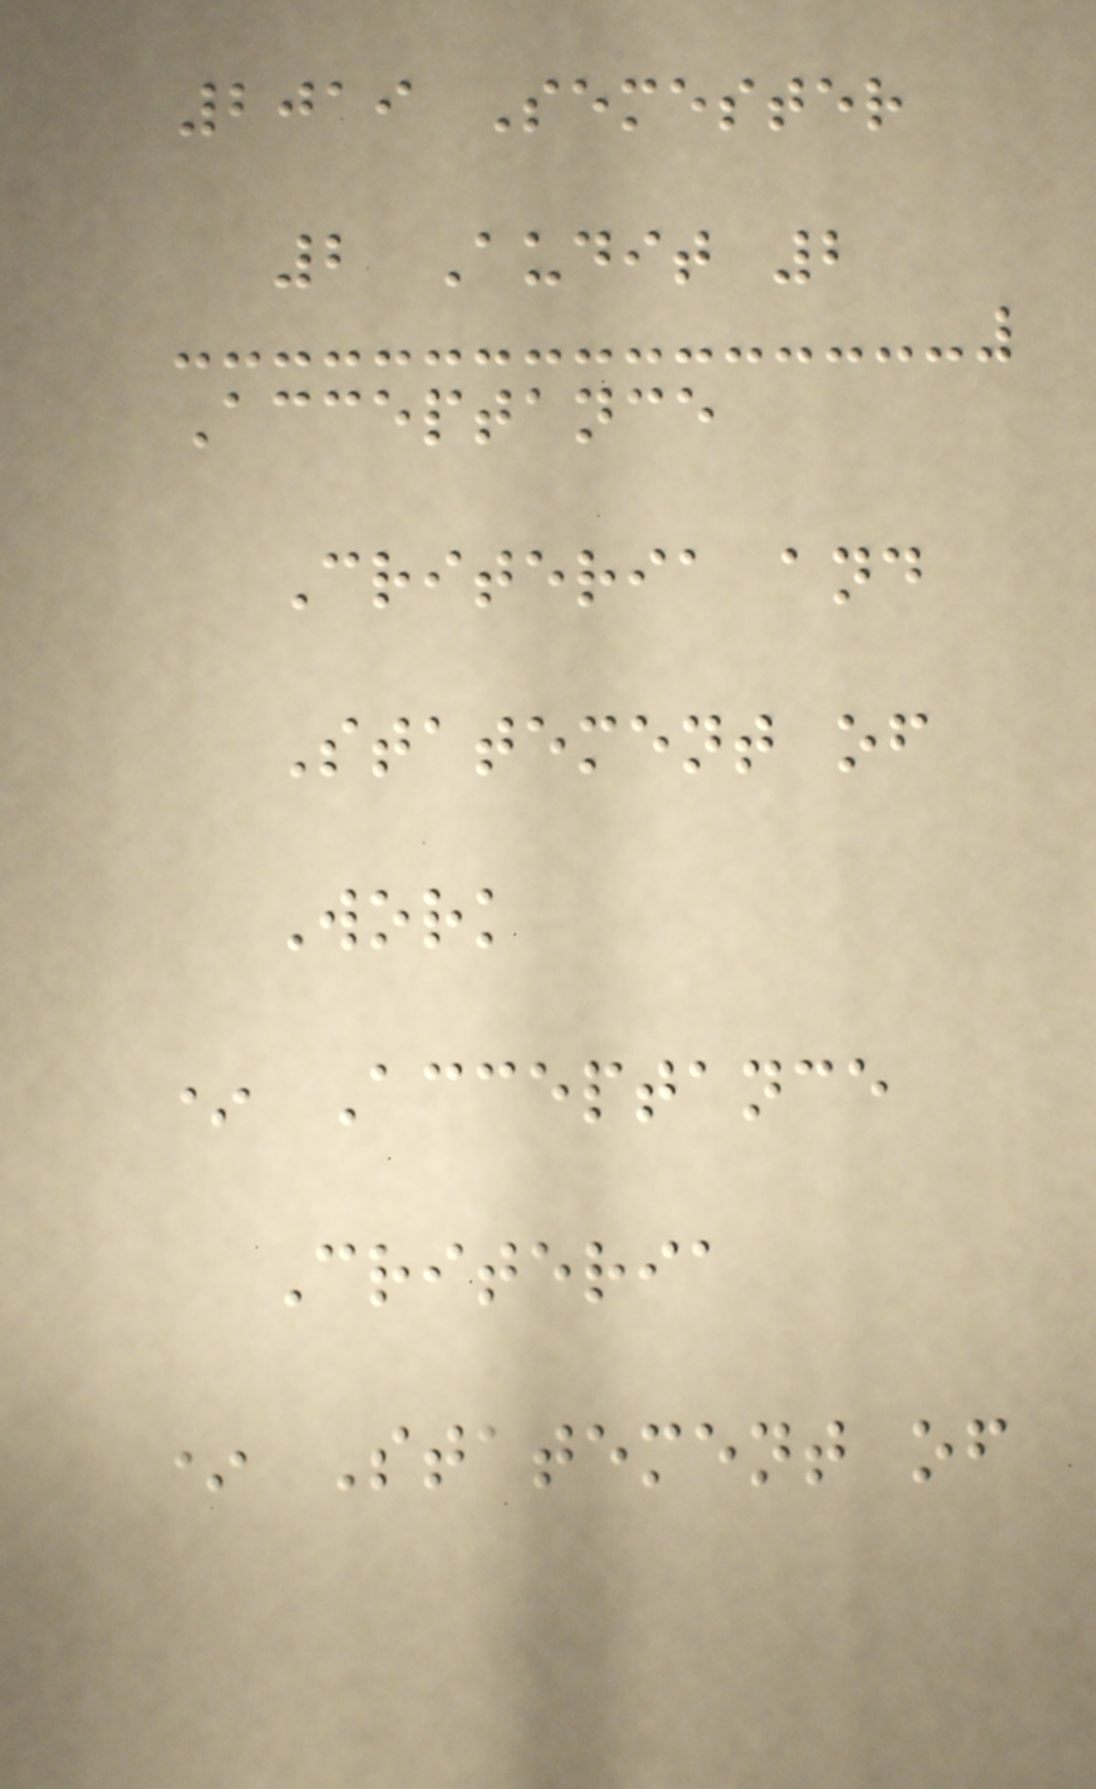2019 Semester
2 Audit 2
Acceptance
Criteria and
Statement of
Work
* Acceptance
Criteria
* Statement of
